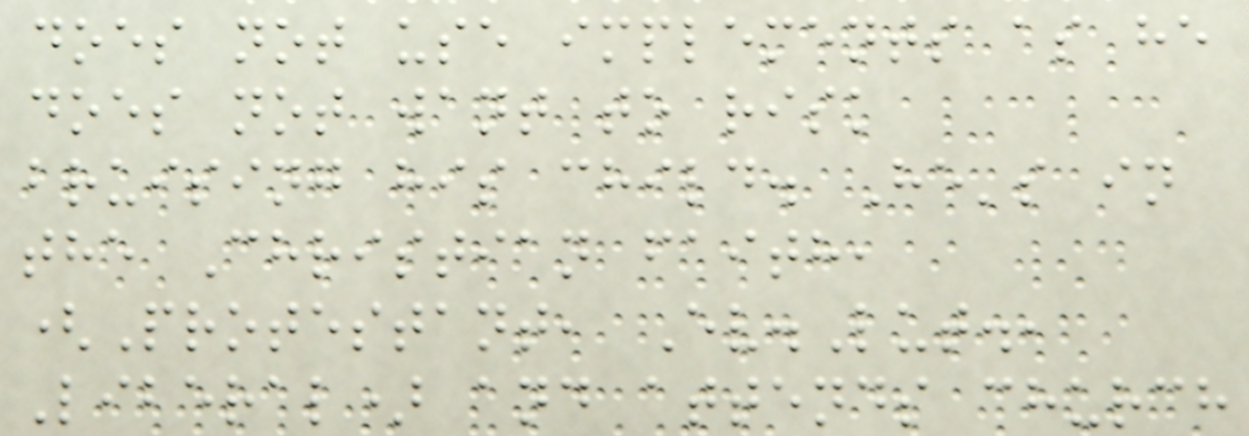does not use implements as he
does not want to risk
bruising his child. He's in
the Christian faith,
(Protestant, Ev.Lut.,
Liberal) and attends church
